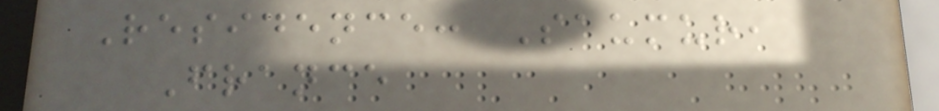Residence: Saumur,
France
